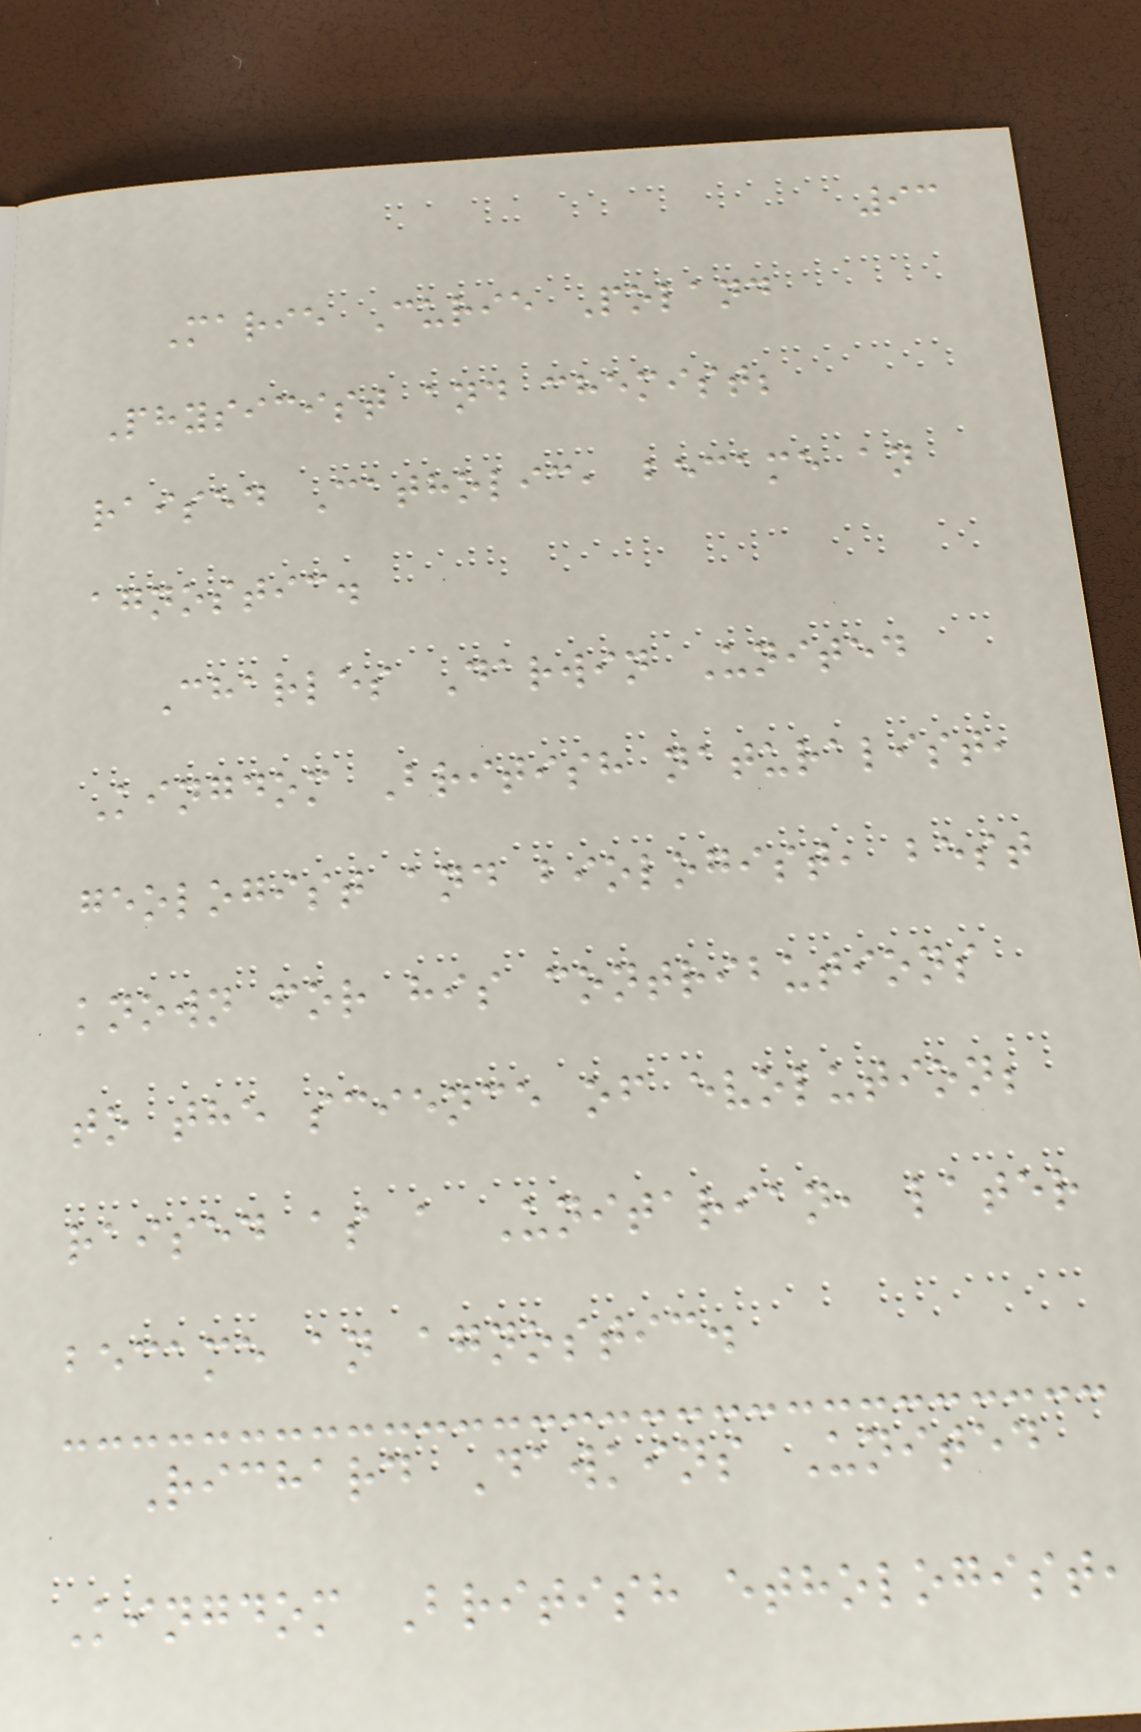93
Marie Curie Poland
Physicist and chemist;
raised Catholic, became an
agnostic.
Charles Darwin United
Kingdom British naturalist,
geologist and biologist, best
known for his contributions
to the science of evolution;
raised as a Unitarian, later
became an agnostic.
Richard Dawkins United
Kingdom British ethologist,
